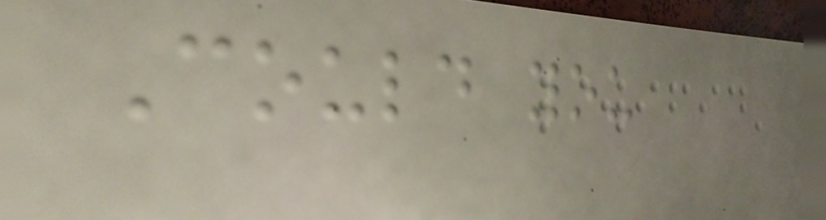Could you
